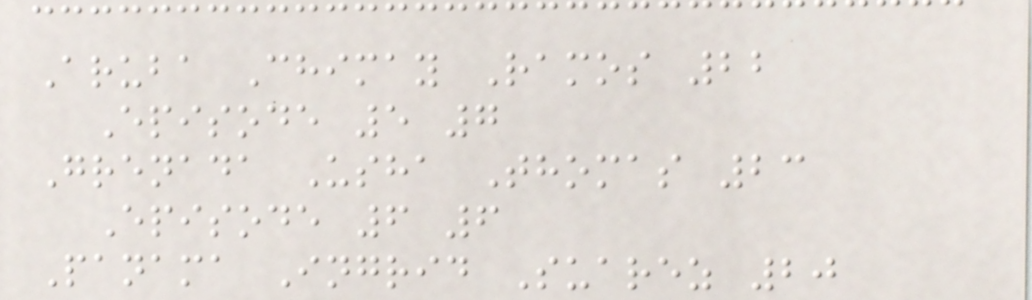Aruba Chimay Ramos 22
Episode 5 7
Grenada Usha Thomas 23
Episode 6 6
Panama Ingrid Suarez 20
